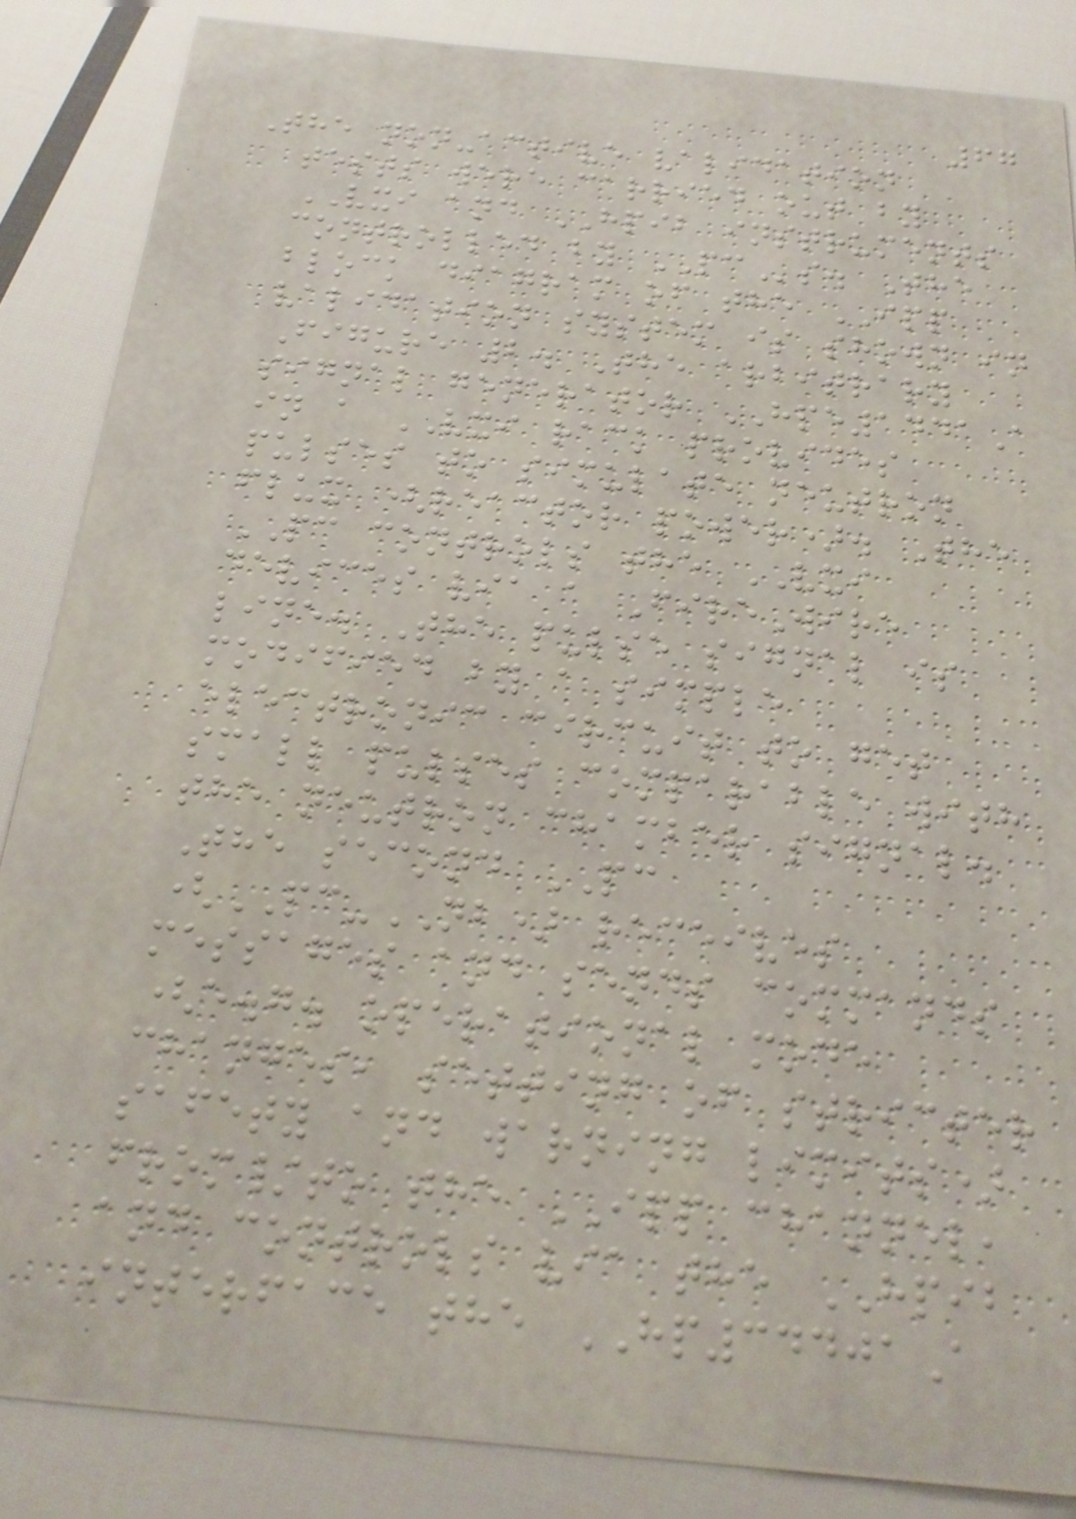67
The non-active validation
tests were carried out by
VXI and HPIB instruments
controlled by PCs. The
block diagram of the IPP
validation system is shown in
Figure 2. The arbitrary
signal generator HPE1441A
in a VXI rack provides
pulses to simulate neutron
flux (reactor power). The
PC controls the VXI
devices via a FireWire
line. The pulse signal is
modified by a simple
electronic circuit to get
small pulses comparable with
the neutron chamber signal.
The second PC
(PC-NB) receives
messages and sends commands
(e.g. operational mode
changes, setting of stricter
safety and warning limits)
from/to the IPP channel,
and controls via the HPIB
interface the HP34401A
